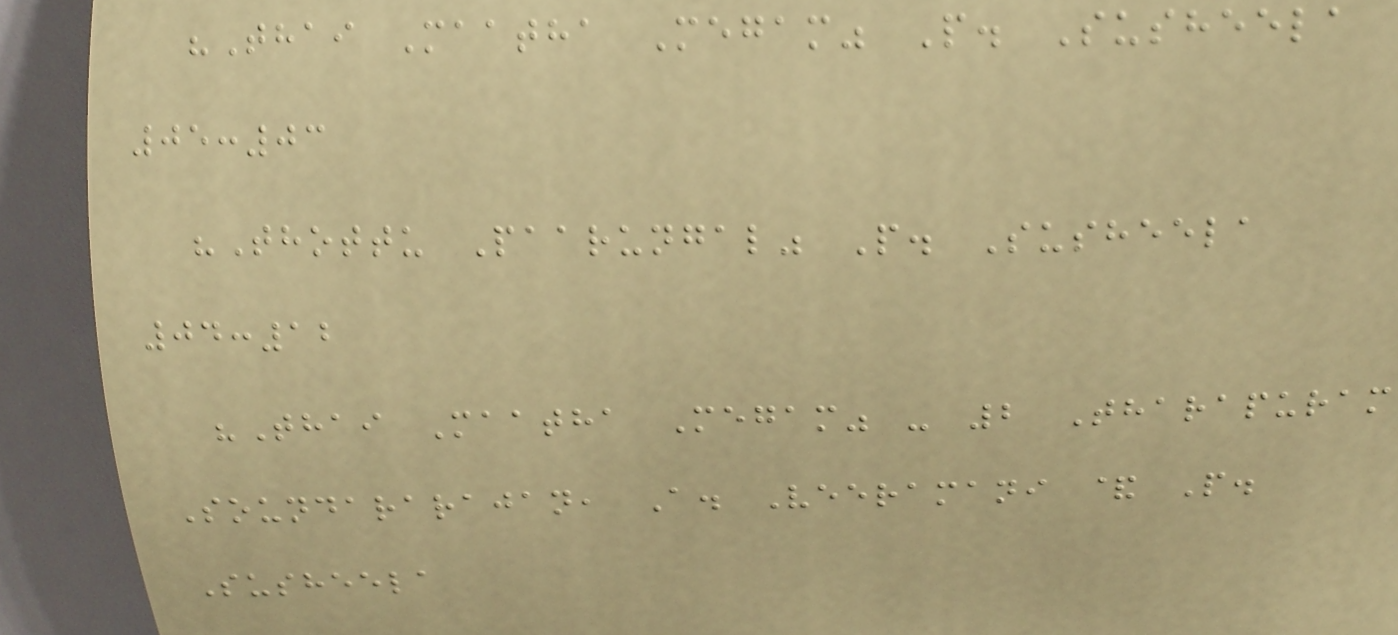"Thai Maatha Megam" P. Susheela
05:03
"Thottu Paarungal" P. Susheela
04:12
"Thai Maatha Megam" - 2 Tharapuram
Soundararajan, A. Veeramani & P.
Susheela
